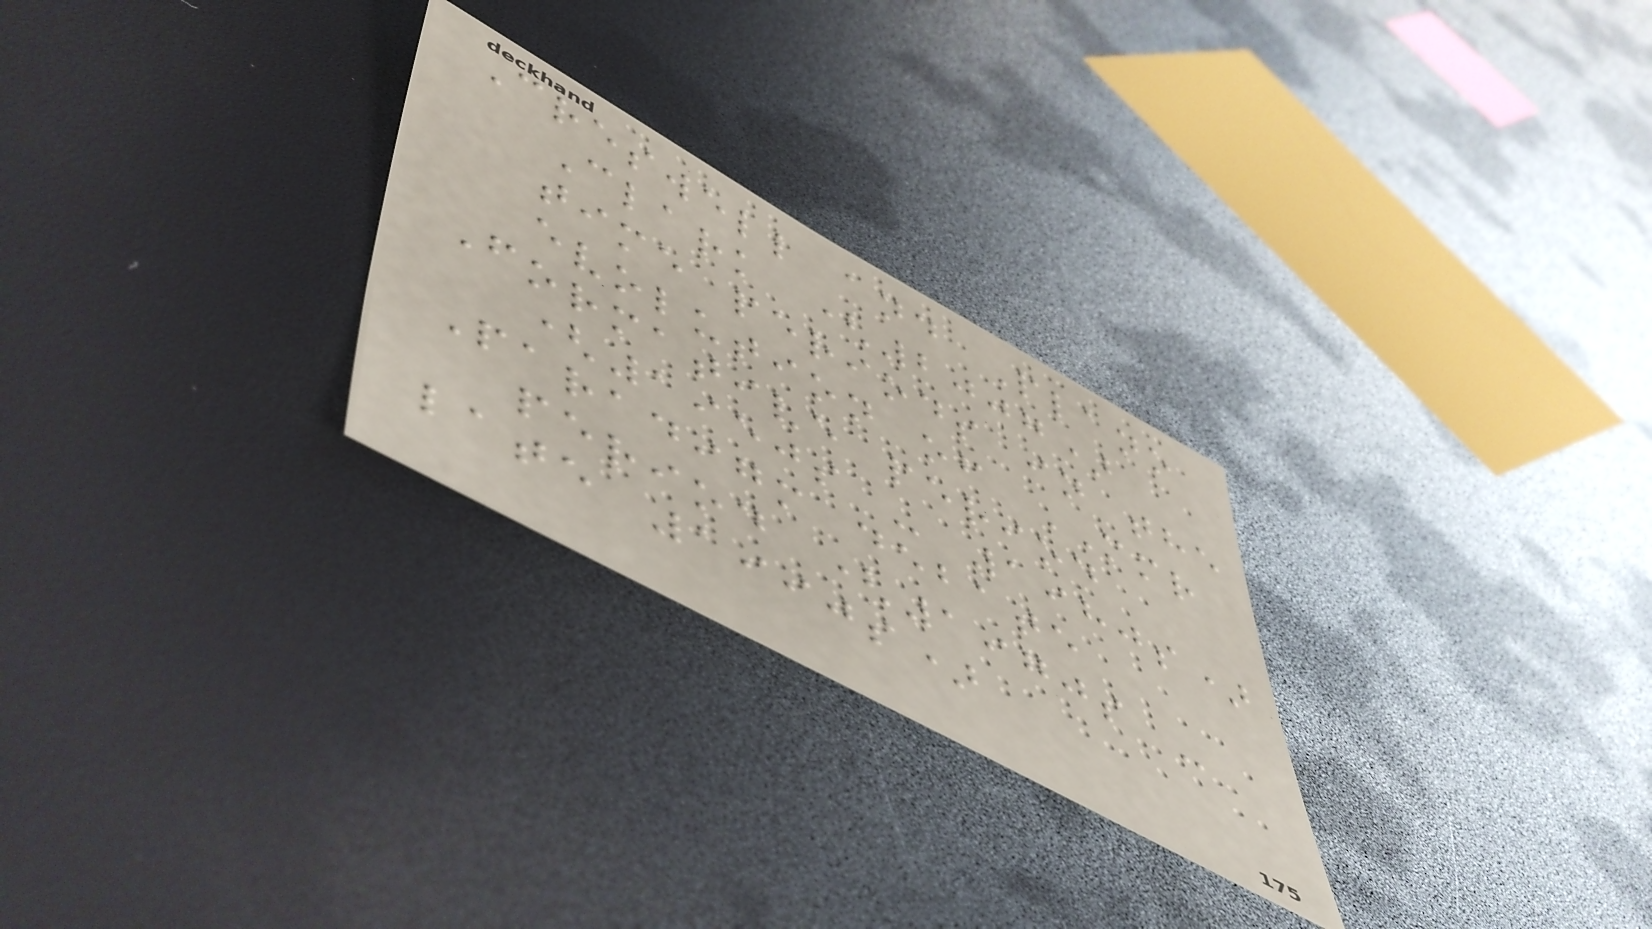Creswell and Plano
Clark (2007)
time periods in the
evolution of MMR
Formative period
(1950s - 1980s)
Paradigm debate
period (1970s -
late 1990s)
